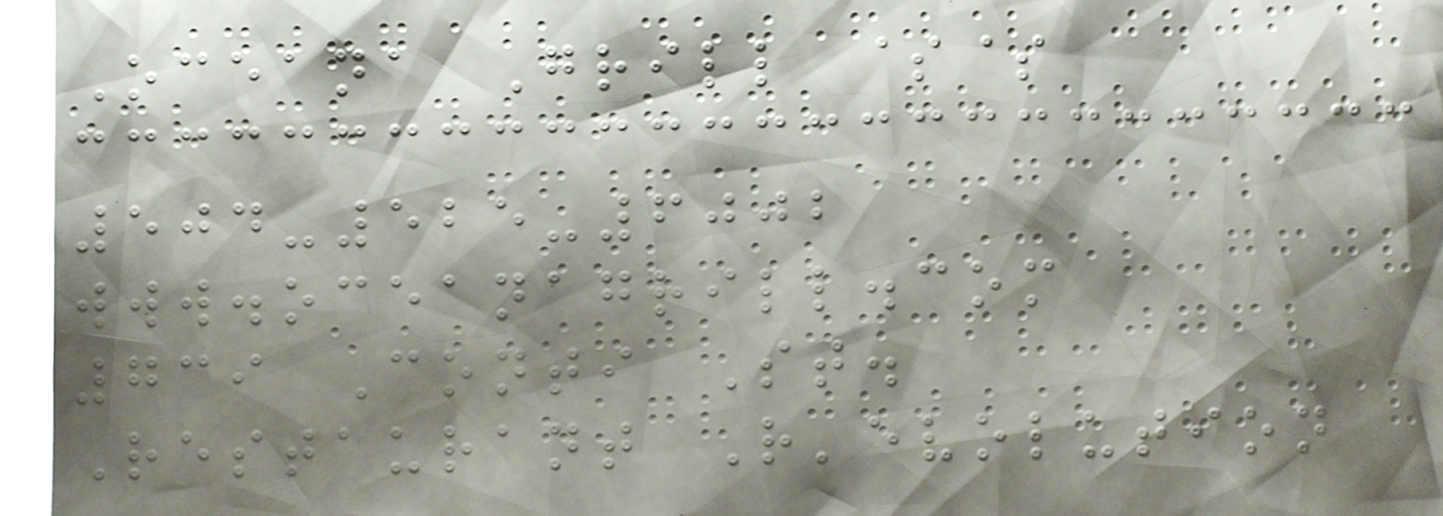Oceana Grill $$
504-525-6002
www.oceanagrill.com
739 Conti St.
Restaurant R'evolution
